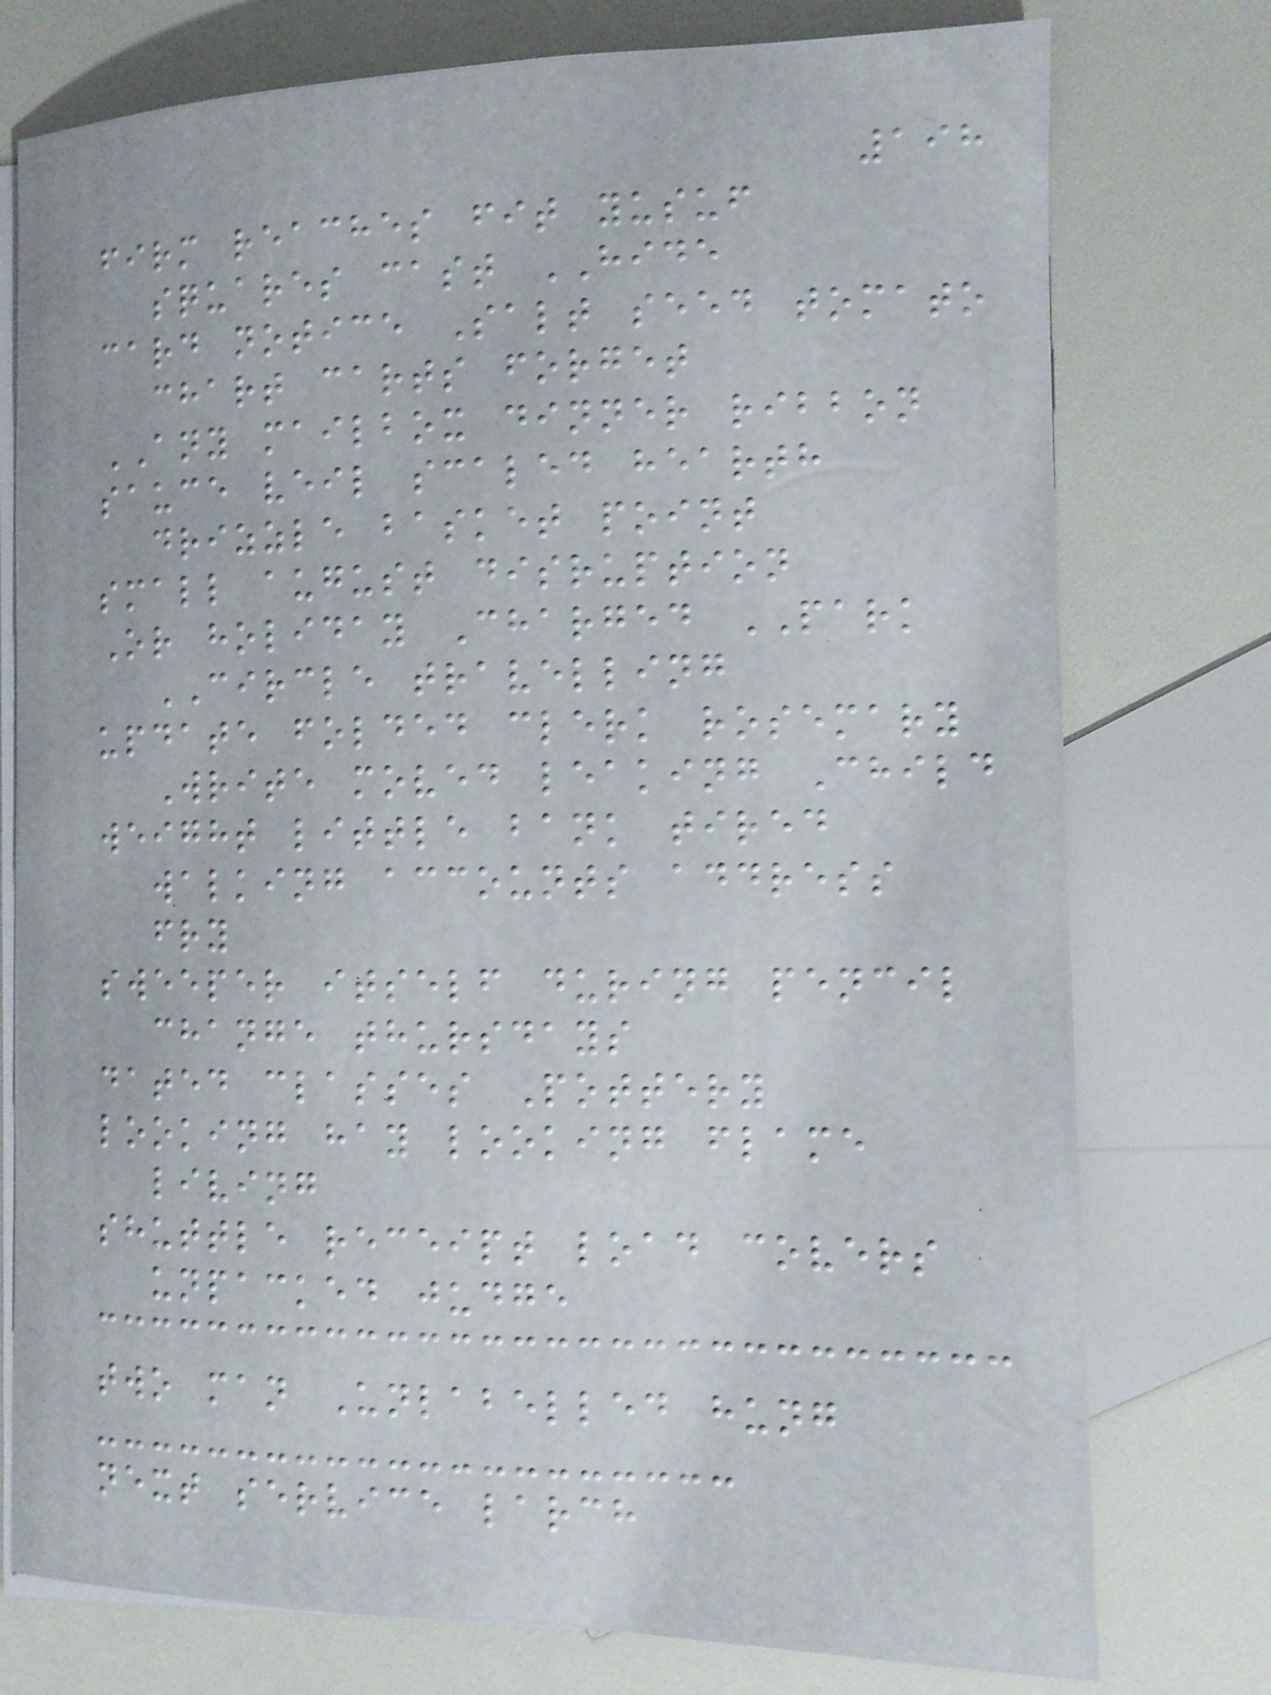198
firm reaches fit yusuf
squares cast HIDE
card notice Salt seed tomato
chart carts forget
ANY mailbox dinner ribbon
sauce veil scaled hearth
drizzle basket point
small august disruption
Or holiday Charged PARK
CIRCLE travelling
update folded clerk rosemary
Write moved leaking Child
weight little bank tired
walking accounts address
fry
sweeper itself during pencil
change thursdays
dated classes Pottery
looking hay looking flame
living
shuttle receipt load covers
unpacked judge
two man Unlabelled hung
next service larch
